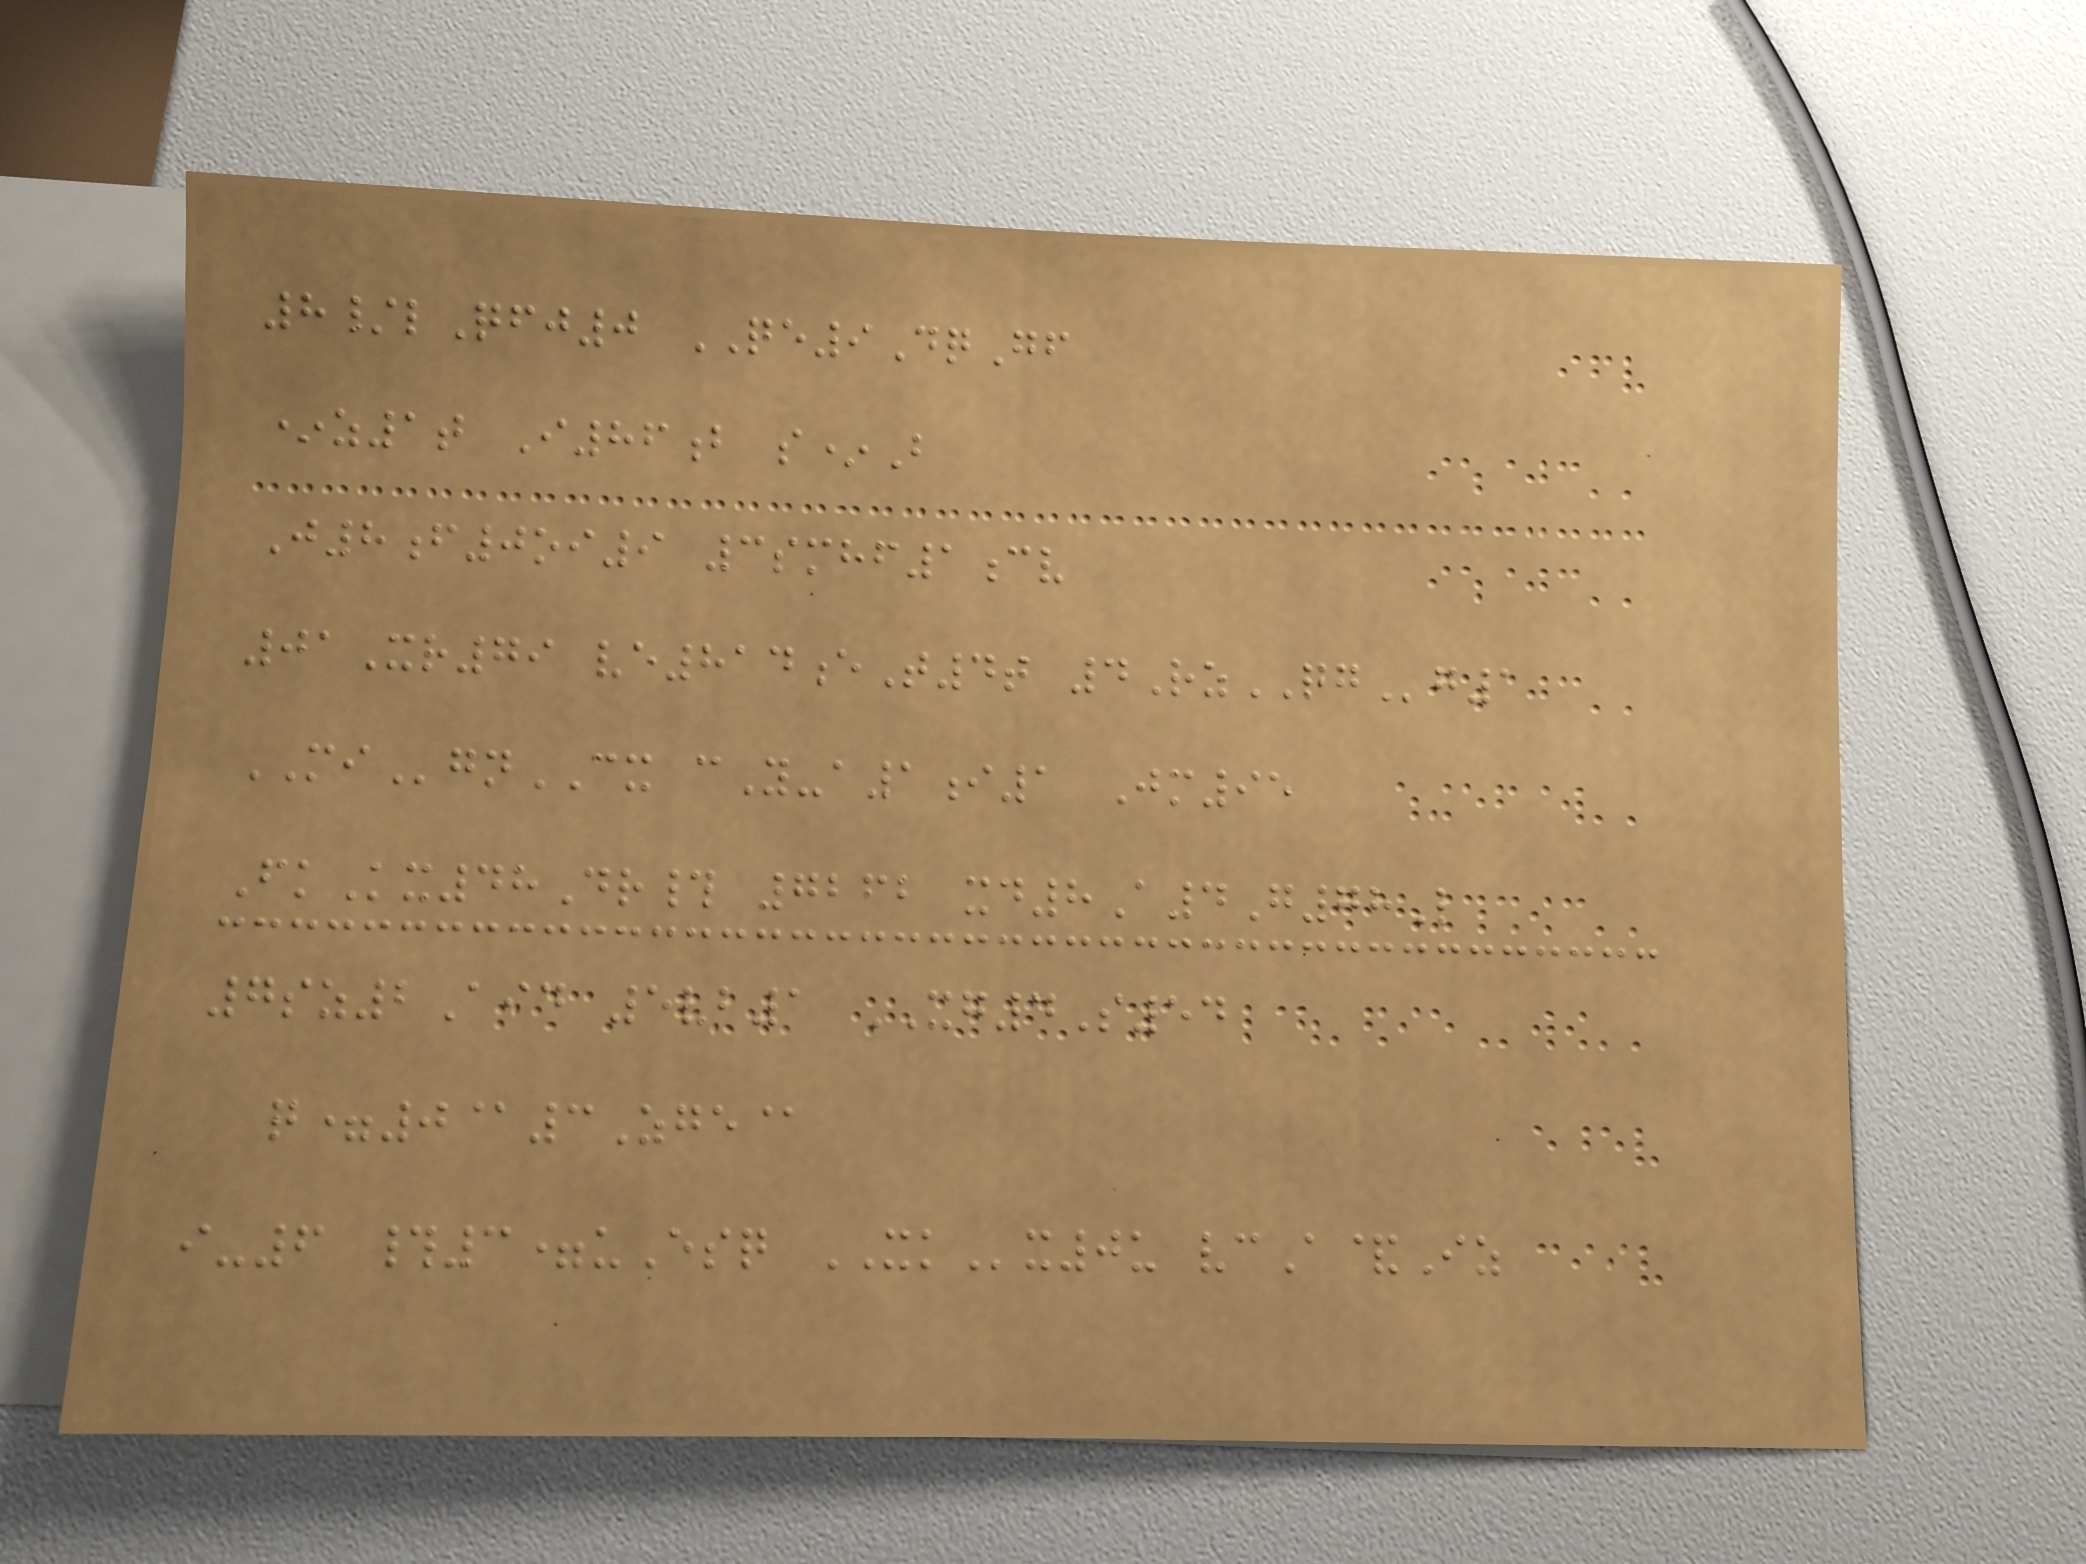8/lQfj0 QE9DqGf
*z1t I86b s*B
J8f0oi9 3smhf1cv
01Xr79 ve814eT4t 4RzQGg1
MIgnCX cY-a1i1 Jm95
FkKx48Dr# 7262 xd8A4G78L
7sz2Aid 5vb1 XG4S54
q=0@3Zge@
i-6 #3=uEsq XKx0u vcA&Iz
